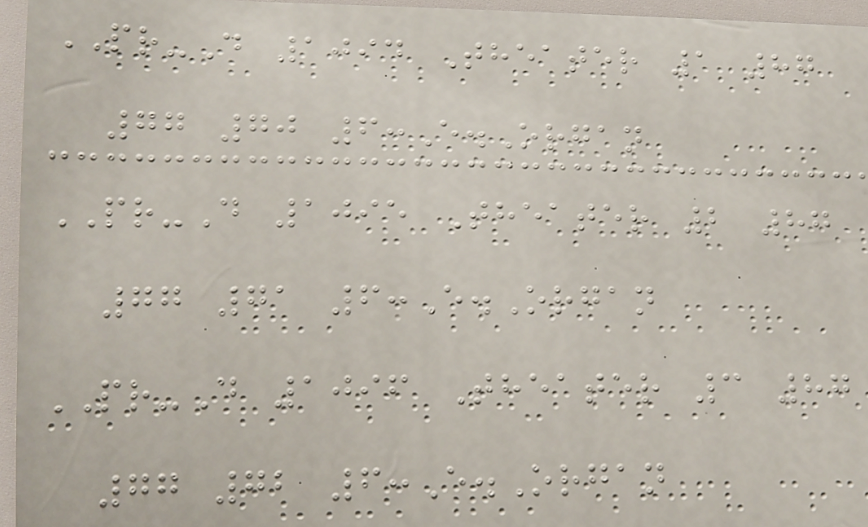PR-D 1094 Theater 1 87
77 70 6:E.Organ
PR-D 1095 Theater 2 87
77 71 6:E.Organ
PR-D 1096 Theater 3 87
77 72 6:E.Organ
